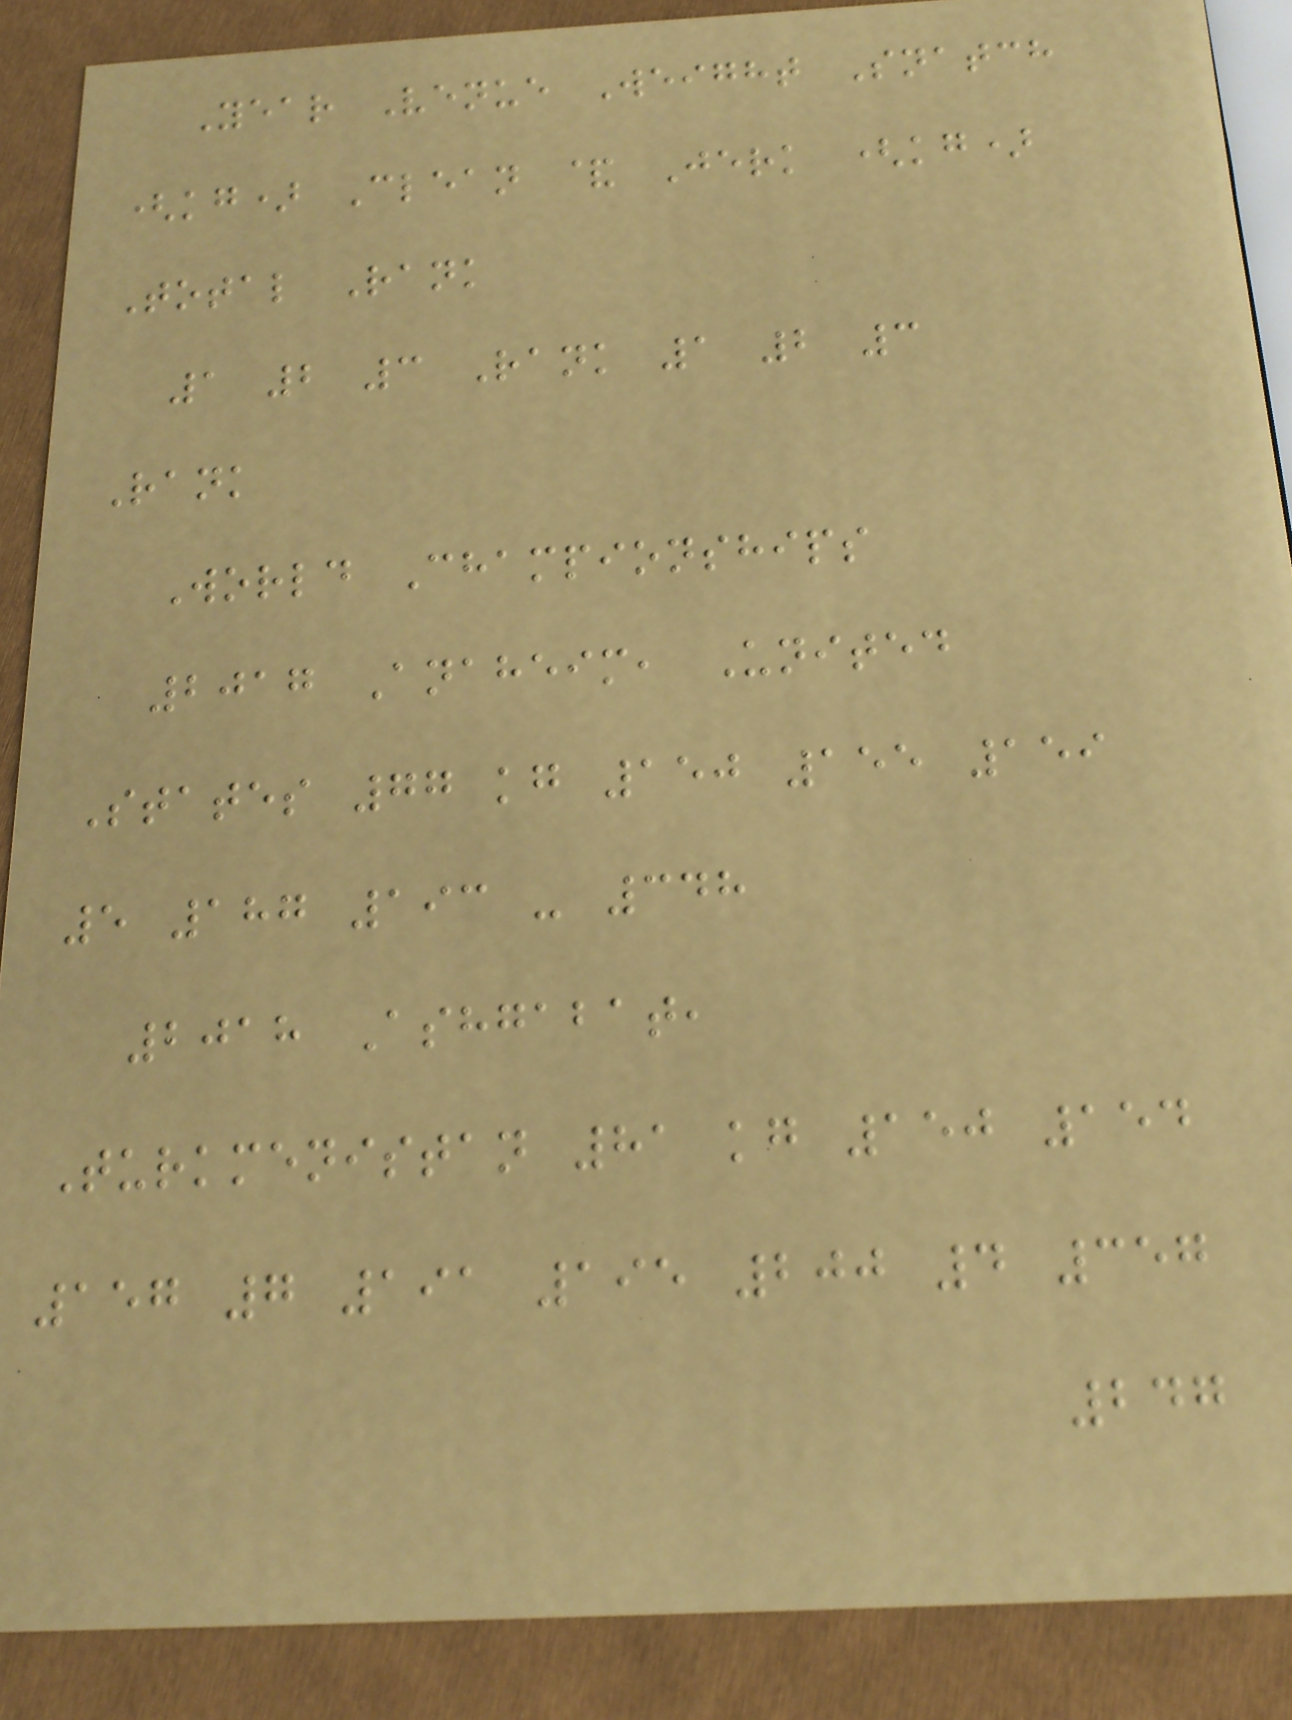Year Venue Weight Snatch
(kg) Clean & Jerk (kg)
Total Rank
1 2 3 Rank 1 2 3
Rank
World Championships
2017 Anaheim, United
States 77 kg 150 155 159
5 187 193 - 348
2018 Ashgabat,
Turkmenistan 81 kg 150 154
157 7 191 195 200 4 357
247
